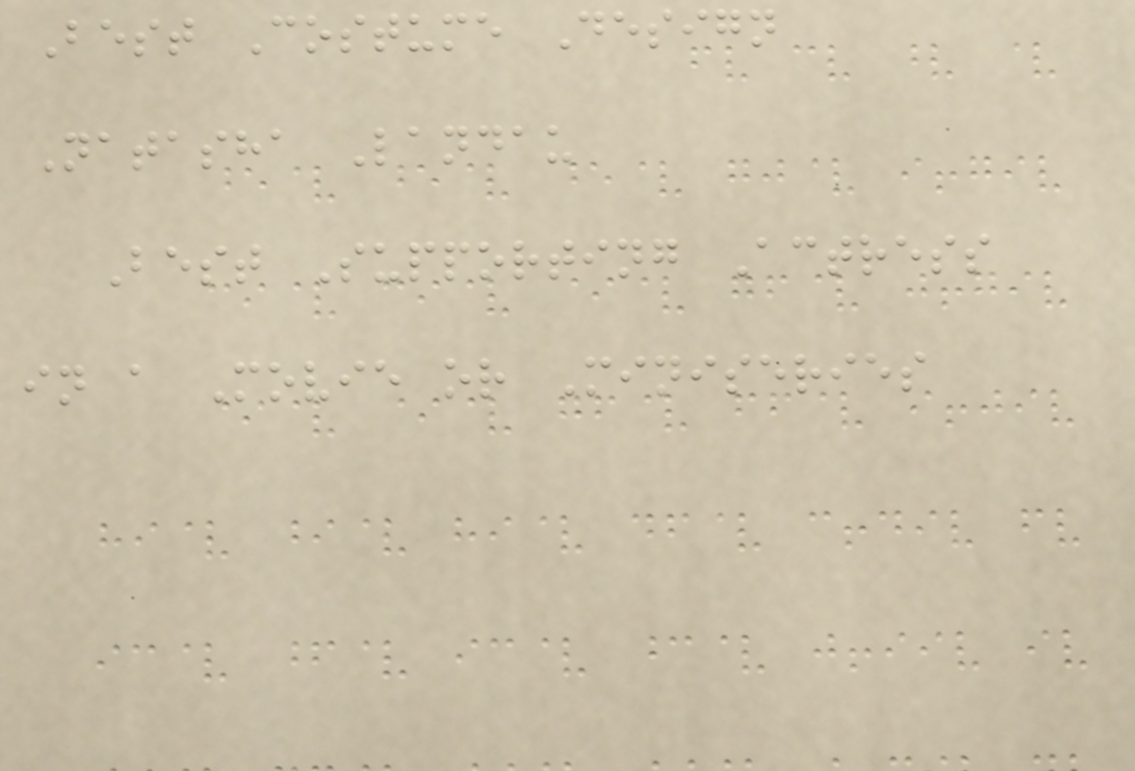Best Costume Design
Natasha Landau
Best Supporting Actress
in a Movie or Miniseries
